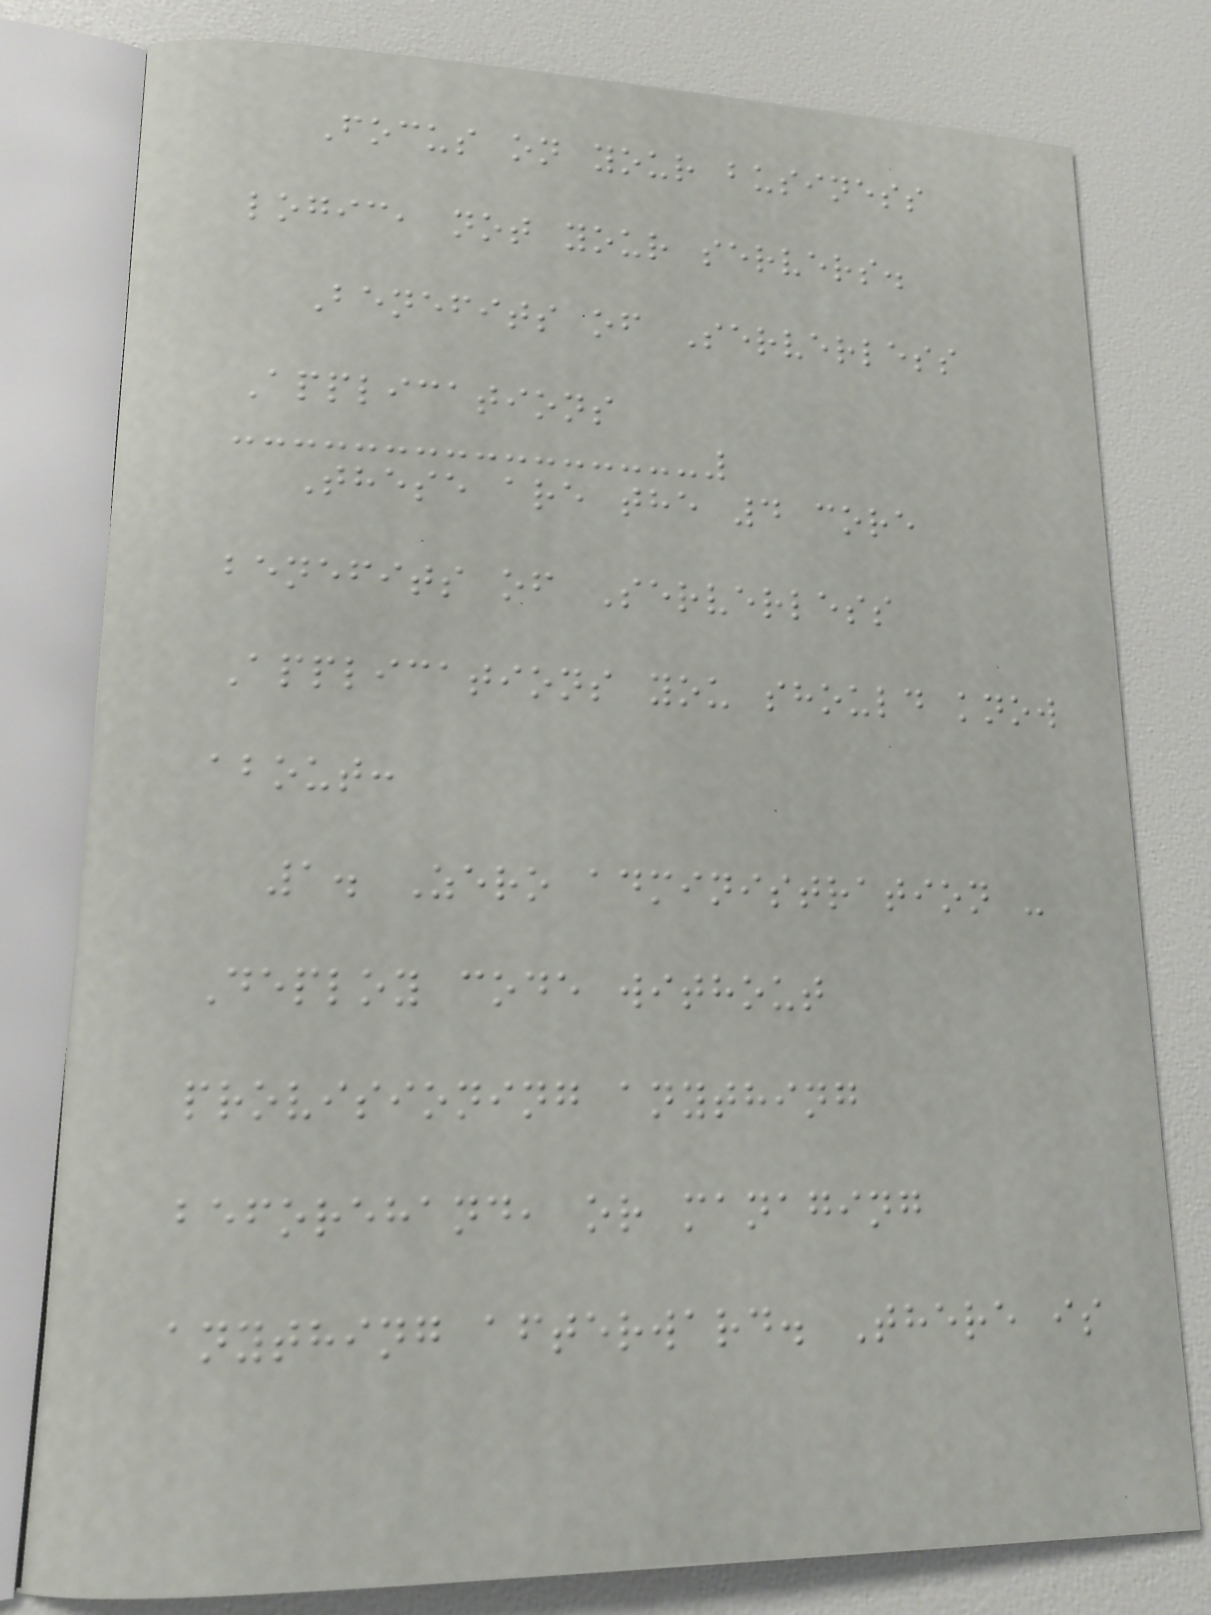Focus on your business
logic, not your servers.
Benefits of Serverless
Applications
These are the 4 core
benefits of Serverless
Applications you should know
about:
1. Zero administration -
Deploy code without
provisioning anything
beforehand, or managing
anything afterward. There is
